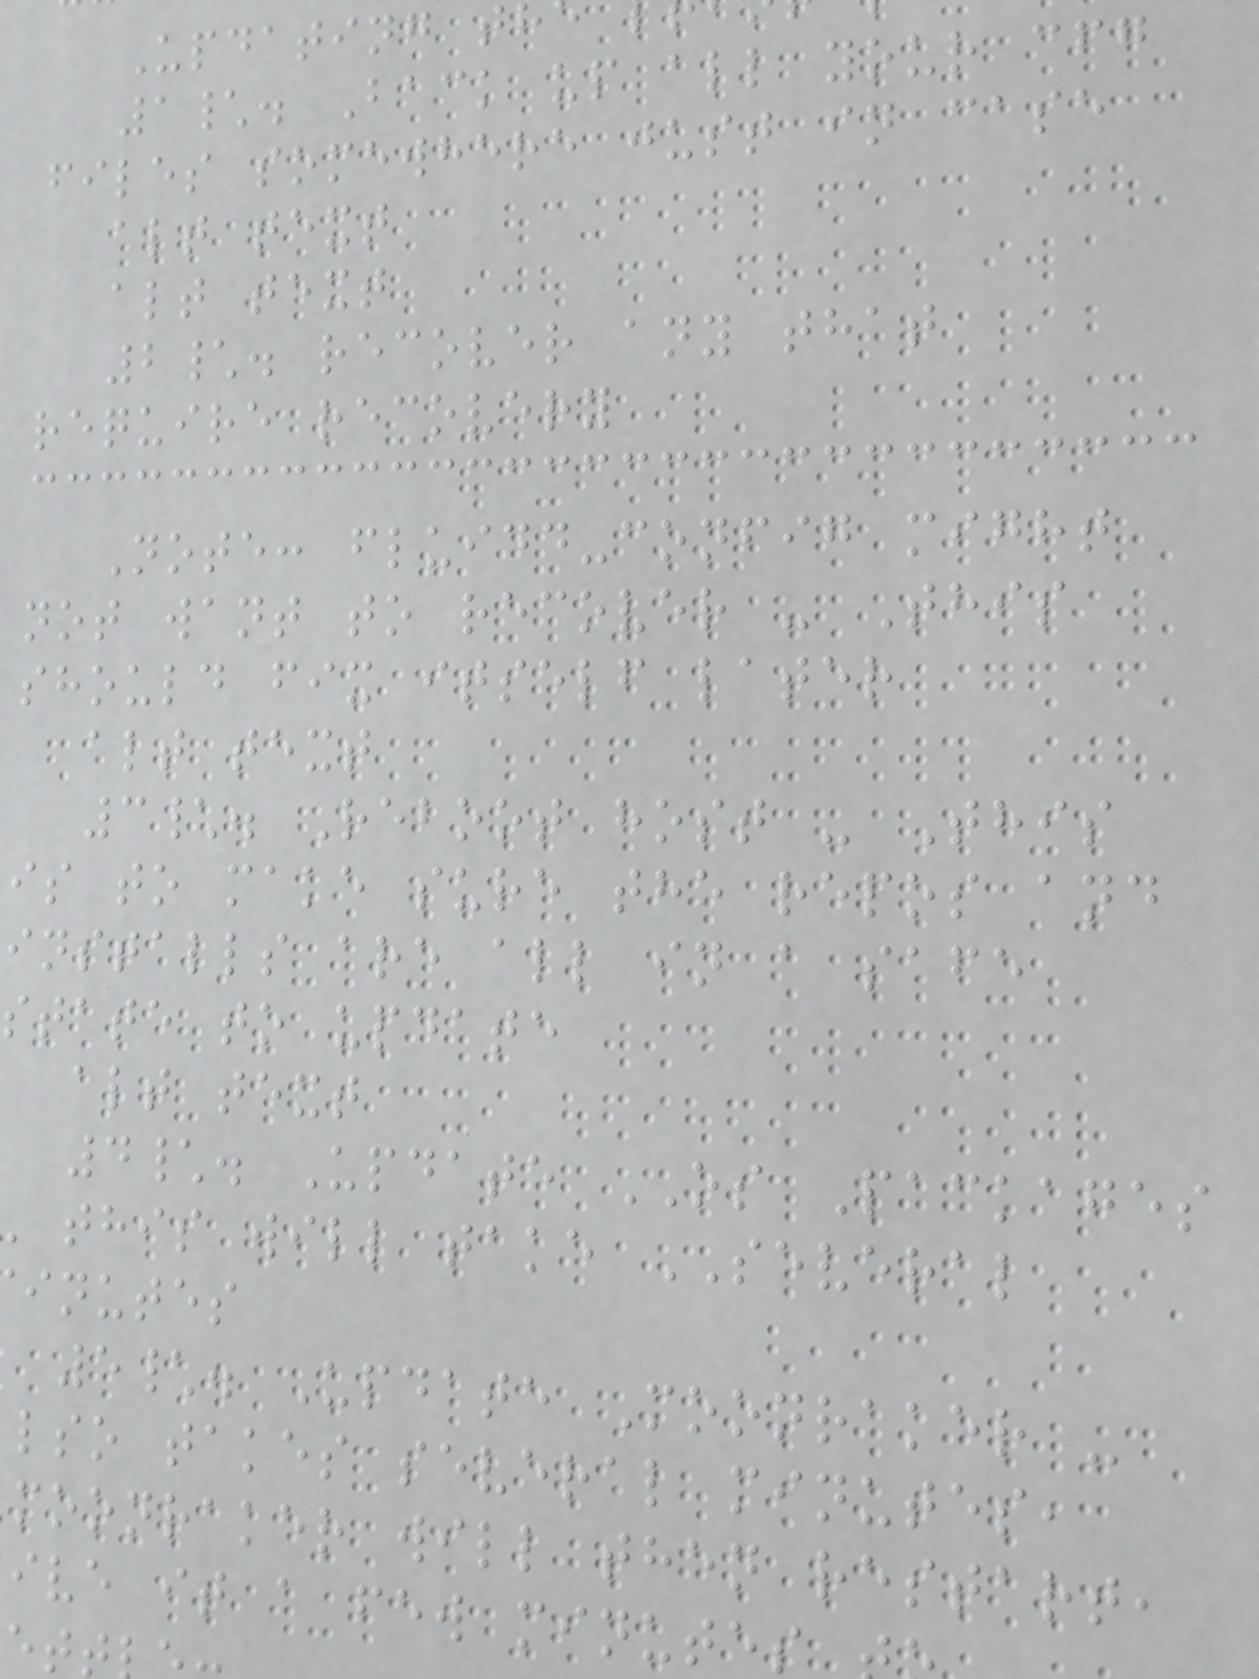Updating t
1\. Back up all your cfg
files somewhere just in case
alt text
alt text
2\. recover any that
require recovery
Note: fluidd-config might
not want to recover - This
should fix itself later
alt text
3\. Reboot host - This
is to make sure the repos and
installs are all in a safe
state to update
alt text
4\. Update OS Packages
this will take SEVERAL
inutes
5\. Update Moonraker -
lso takes several minutes,
moonraker will then restart,
ive it a few minutes
